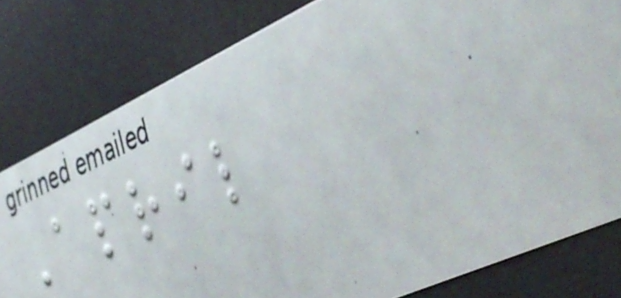April
